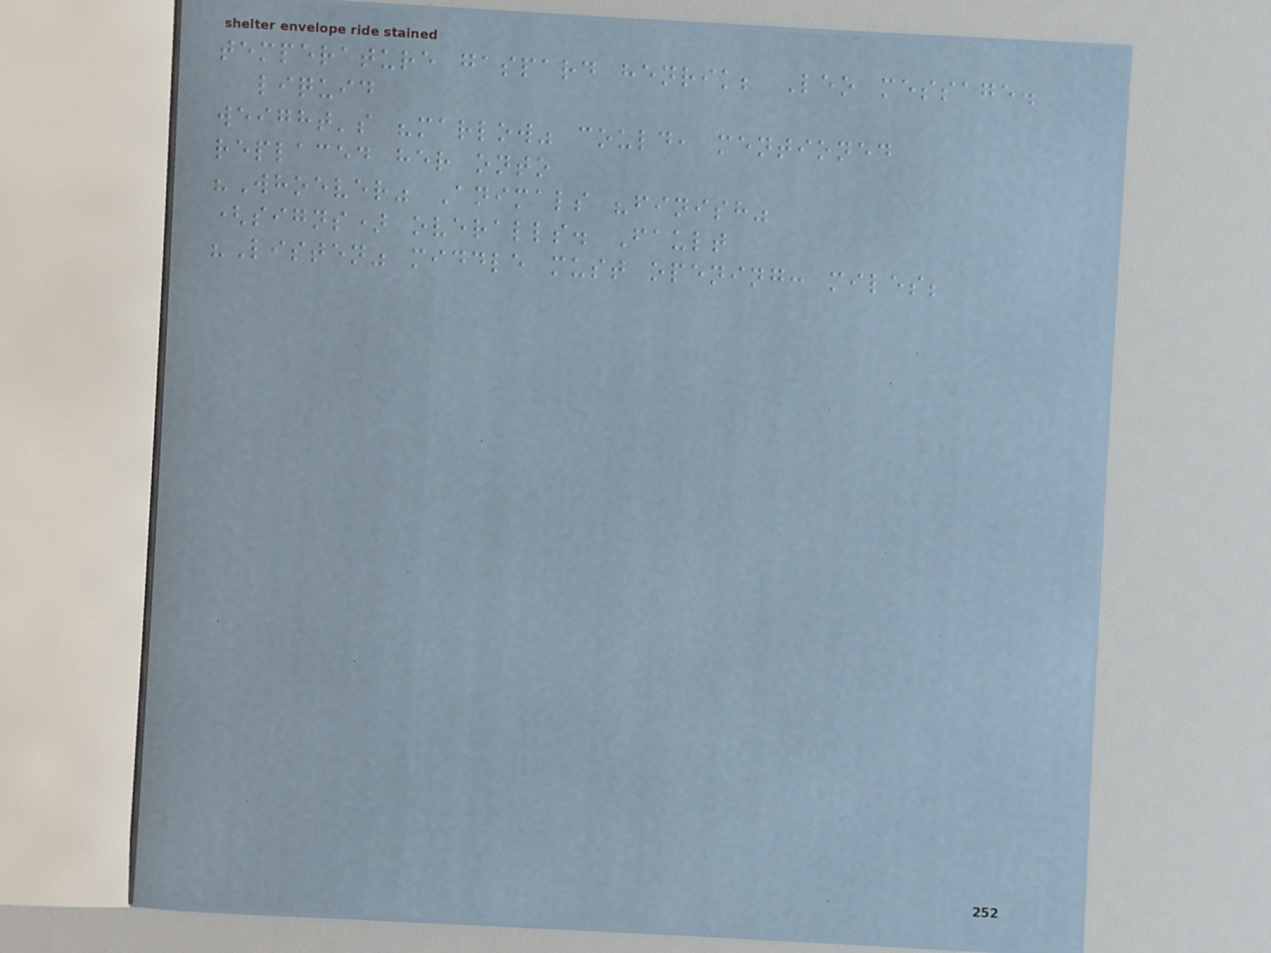temperature gaspard henrik; Leo message.
liquid
weight's "marlow" could, mentioned
replaced her onto
"Whoever" Animals "finish"
(signs) overalls. Fault
"Listen" middle must opening: miles;
